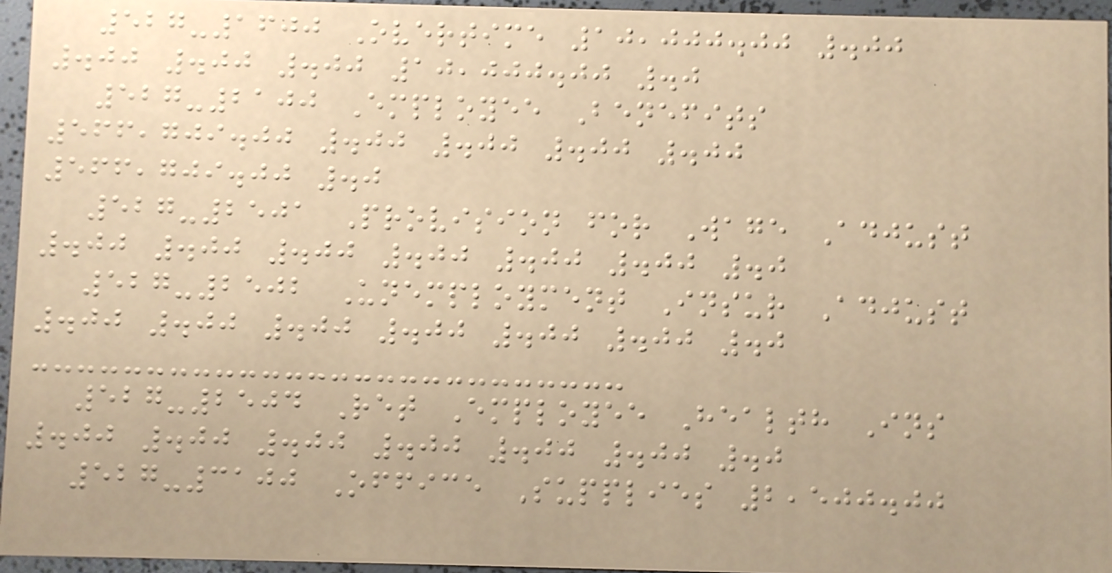527-1600 Overtime 10,000.00 .00
.00 .00 .00 10,000.00 .0
527-2100 Employee Benefits
566,709.00 .00 .00 .00 .00
566,709.00 .0
527-2501 Provision for Wage Adjust
.00 .00 .00 .00 .00 .00 .0
527-2502 Unemployment Insur Adjust
.00 .00 .00 .00 .00 .00 .0
527-2504 Ret Employee Health Ins
.00 .00 .00 .00 .00 .00 .0
527-3100 Office Supplies 2,500.00
